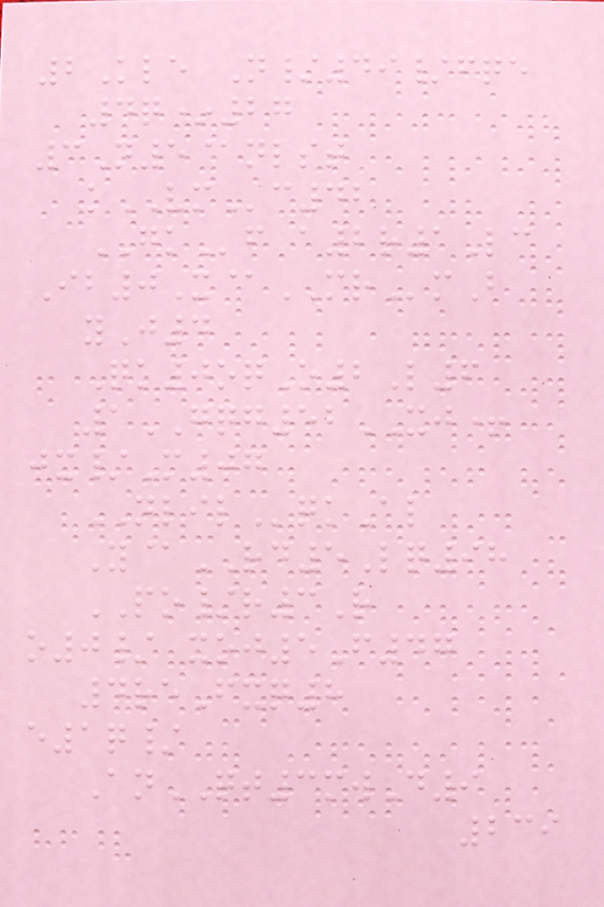2Kle N/49/fqe
4q*27
3N5@nlst
kVMc42
GKf a2r1Lc
Ib0X@MRmB
yJ4
Qk0oqO2L6
1GQG52XJ+
jx/M07
NLILqkAl
Y@RD5Lq98
PO/r3R
o0/ xoj5F47
4reFxq8
e1q/
AnQT3mwD9
239
